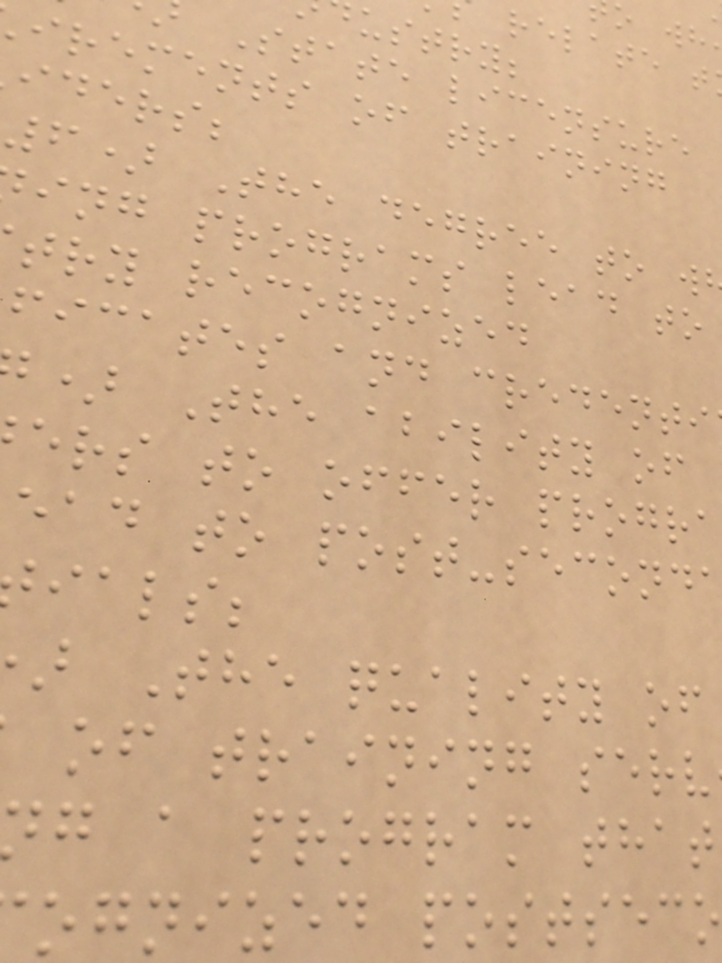relate t
ustry;
State licensure
irements of training
iders;
6) The degree to w
ing programs lead to
try recognized
ficates and credenti
) The ability of
ers to offer progra
ead to post-second
ials;
The quality of
of training serv
g a program that
ognized postsec
